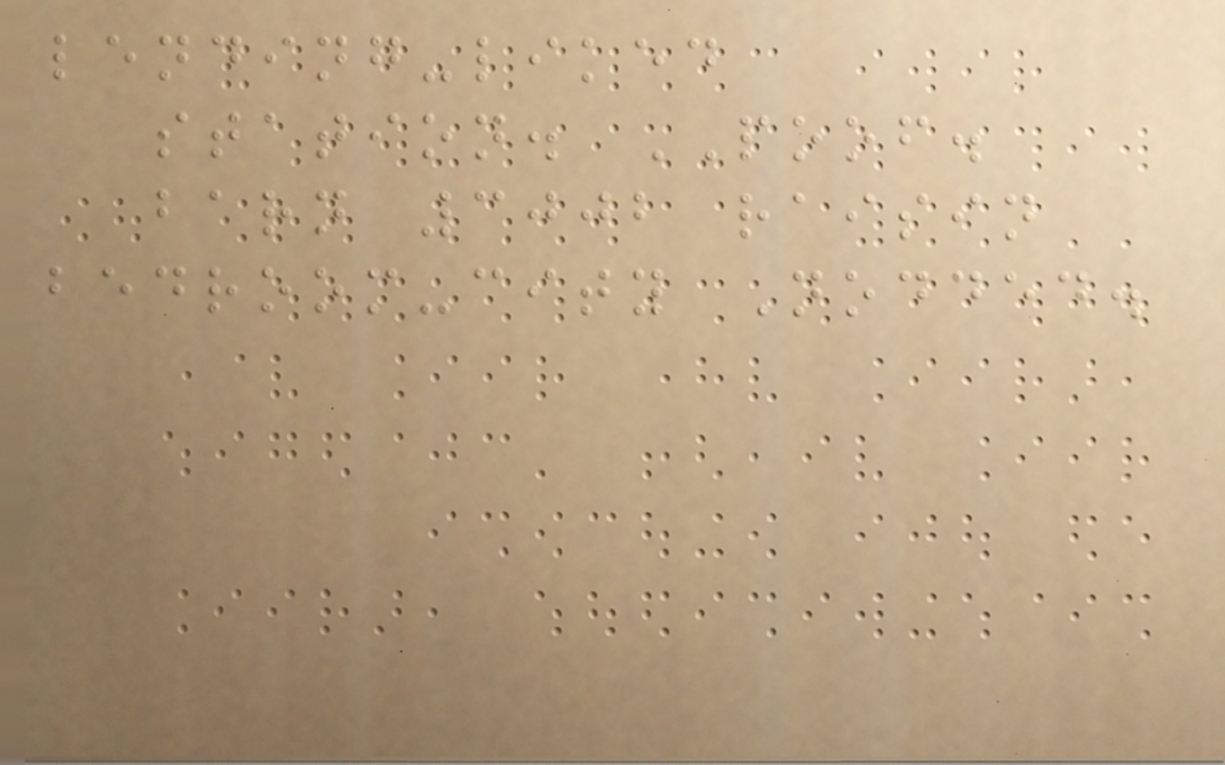lending-liked
station. POOF.
barn 3002 raisin
bedroom-city Nodded.
